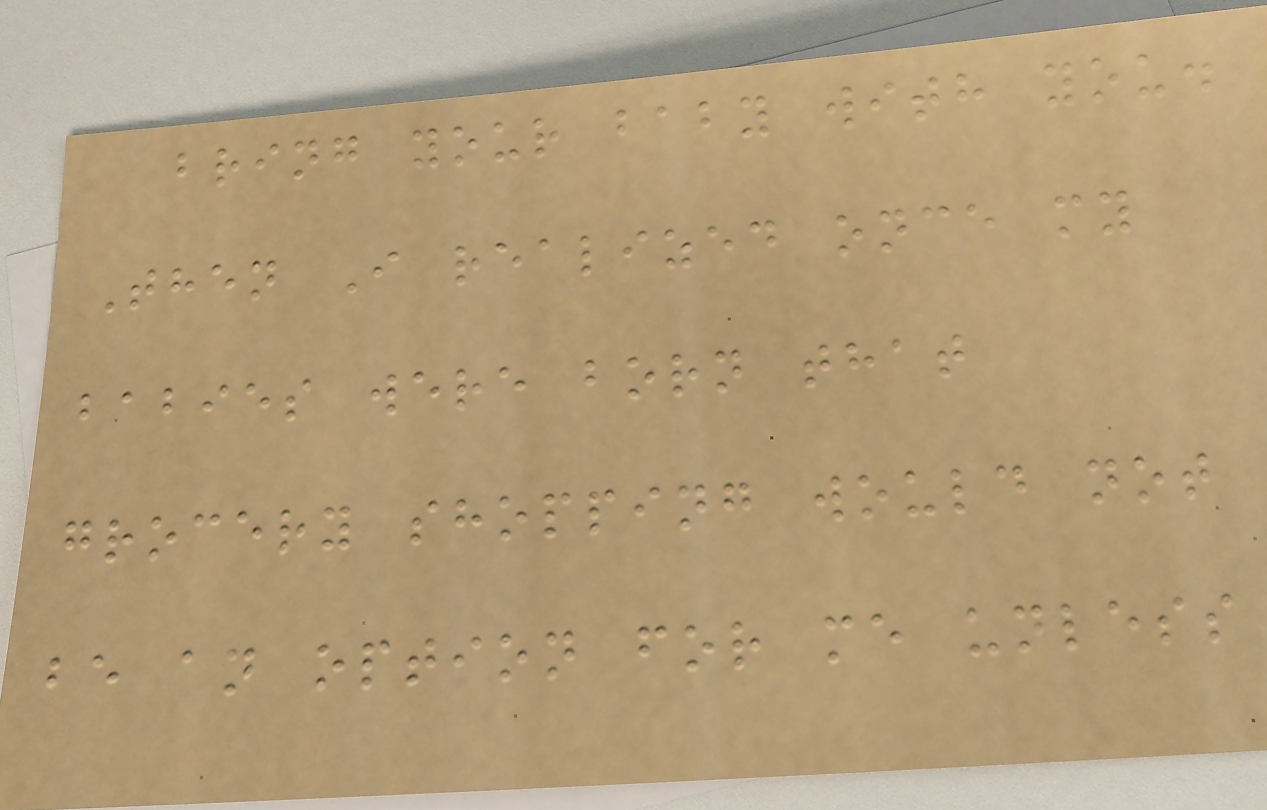bring your baby with you.
Then I realized once my
babies were born that
grocery shopping would not
be an option for me unless
